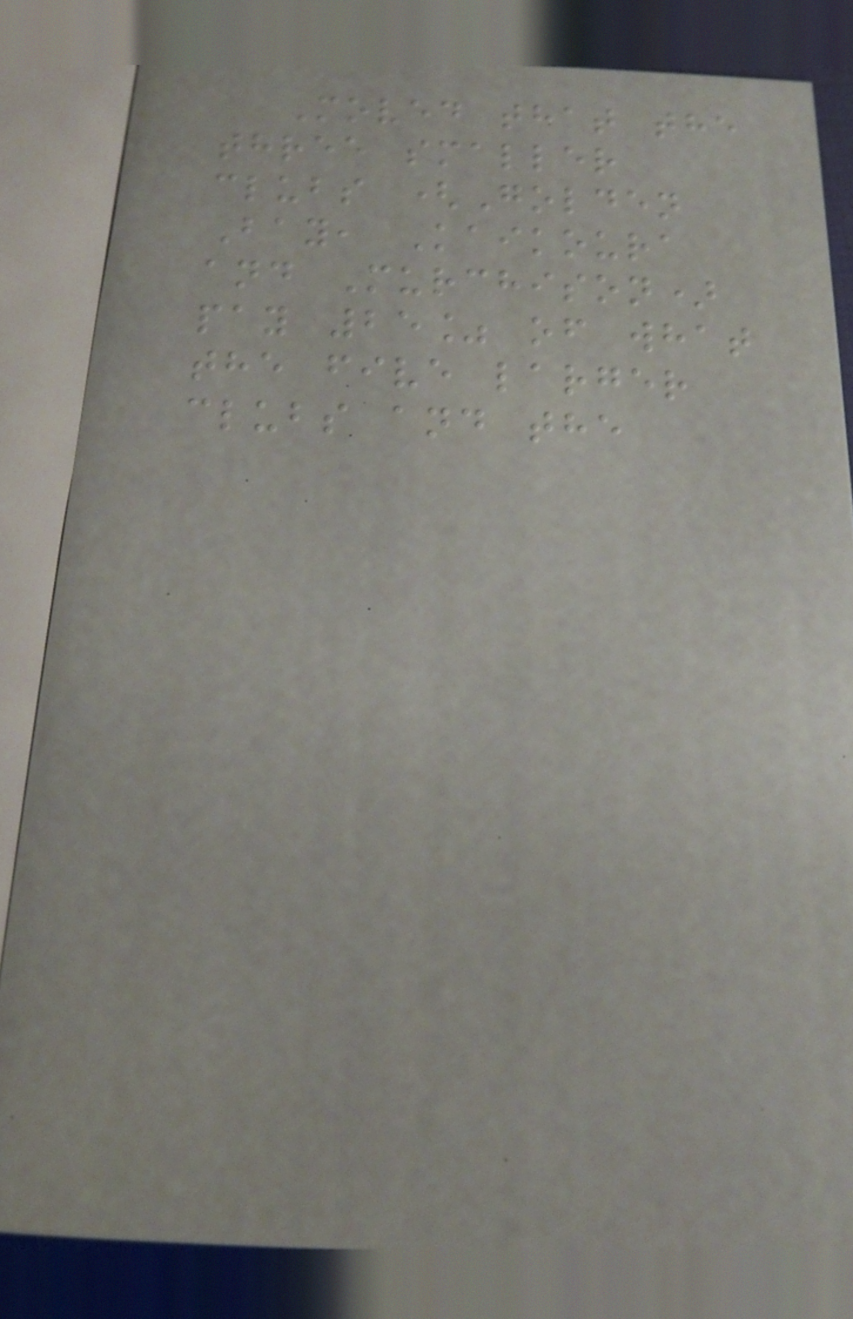Moved that the
three smaller
clubs (Golden
Bay, Kaikoura
and Murchison)
pay 25% of what
the five larger
clubs and the
